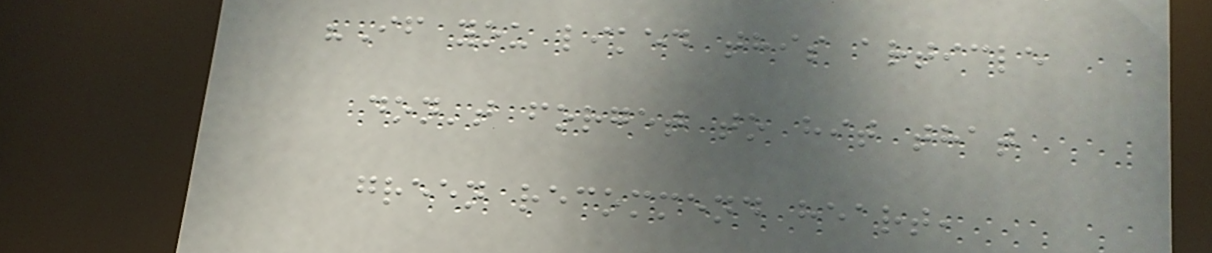"If you liked this article
don't forget to hit that
green recommend heart,
